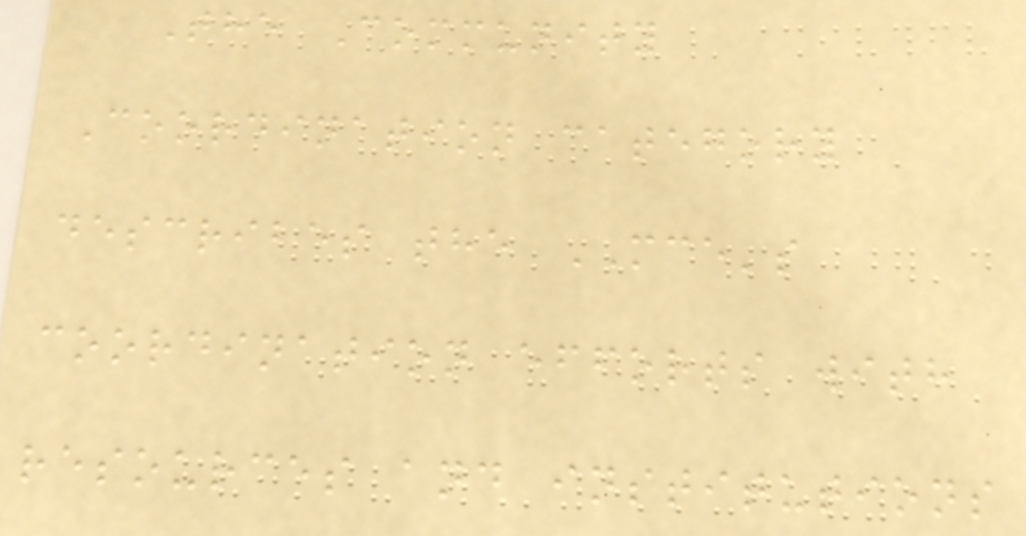The Community
Coordination category
describes the MCE's
coordination efforts with
resources and institutions
